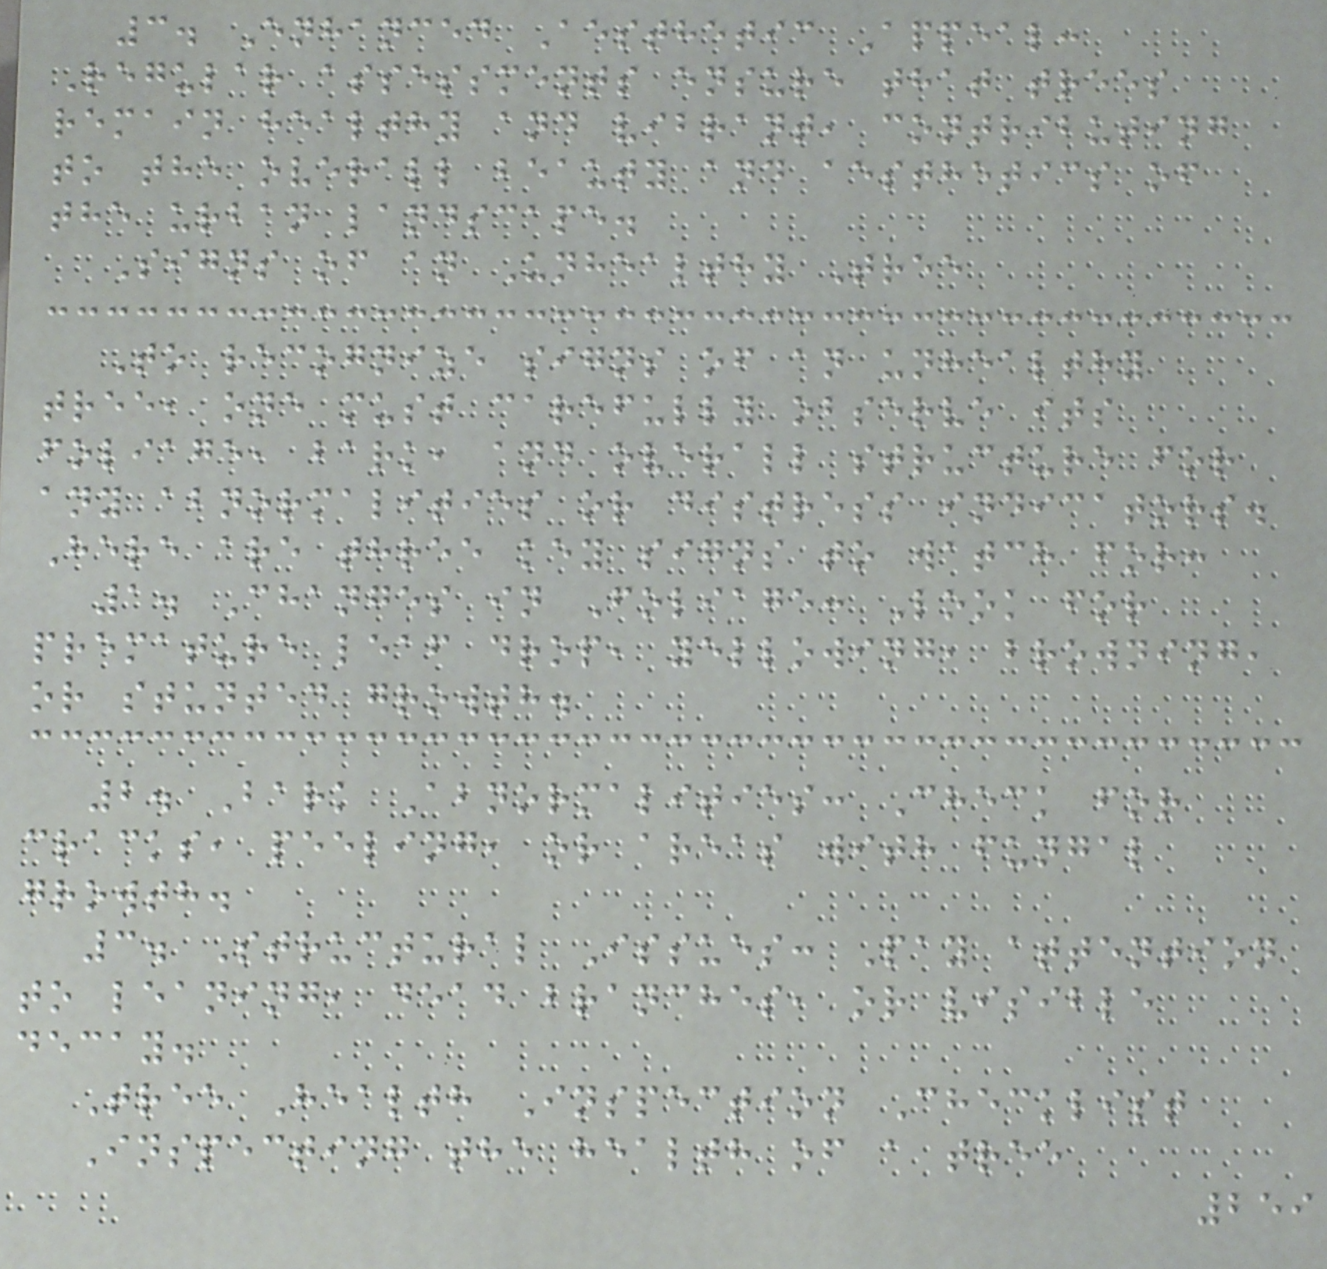3. Enhanced Aesthetic Appeal:
Regular assessments ensure that trees
remain healthy and vibrant, contributing
to the overall beauty and aesthetics of
the urban landscape.
Signs of an Unhealthy Tree
To recognize signs of an unhealthy
tree, one must carefully observe its
foliage, bark, and overall structure for
any abnormalities or distress indicators.
Here are three key signs to watch for:
1. Changes in Foliage: Look for
premature leaf drop, yellowing, browning,
or stunted growth.
2. Bark Abnormalities: Check for
cracks, peeling, or areas with fungal
growth.
3. Structural Issues: Pay attention
to leaning, dead branches, or visible
decay.
Tree Health Inspection Checklist
Inspecting the health of a tree
259
